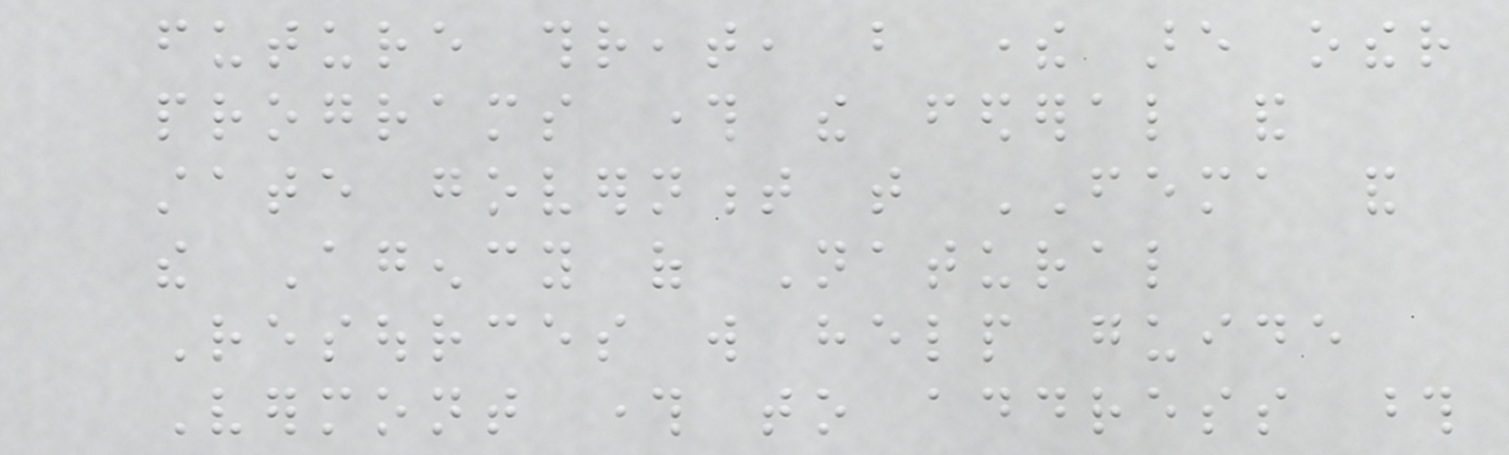future threat, but there are other
programs through the federal and
state government that FEMA and
the Agency of Natural
Resources will help guide
Vermont through to address those
